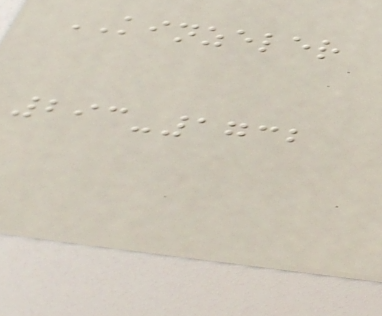KINZELER
293-1732
